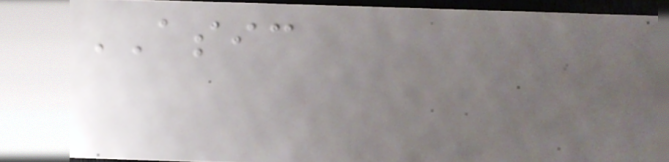ASIC
